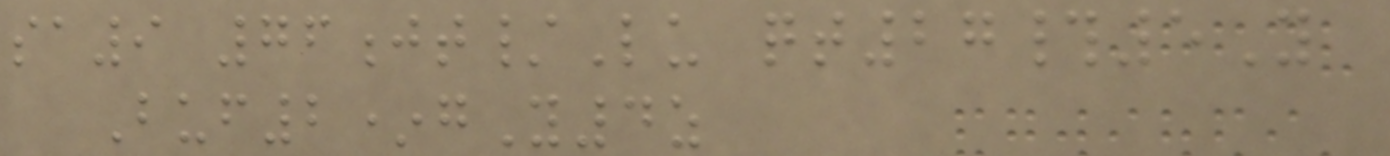sa9 76jt/Lu qt27#5Y
Buf2*gY4z
